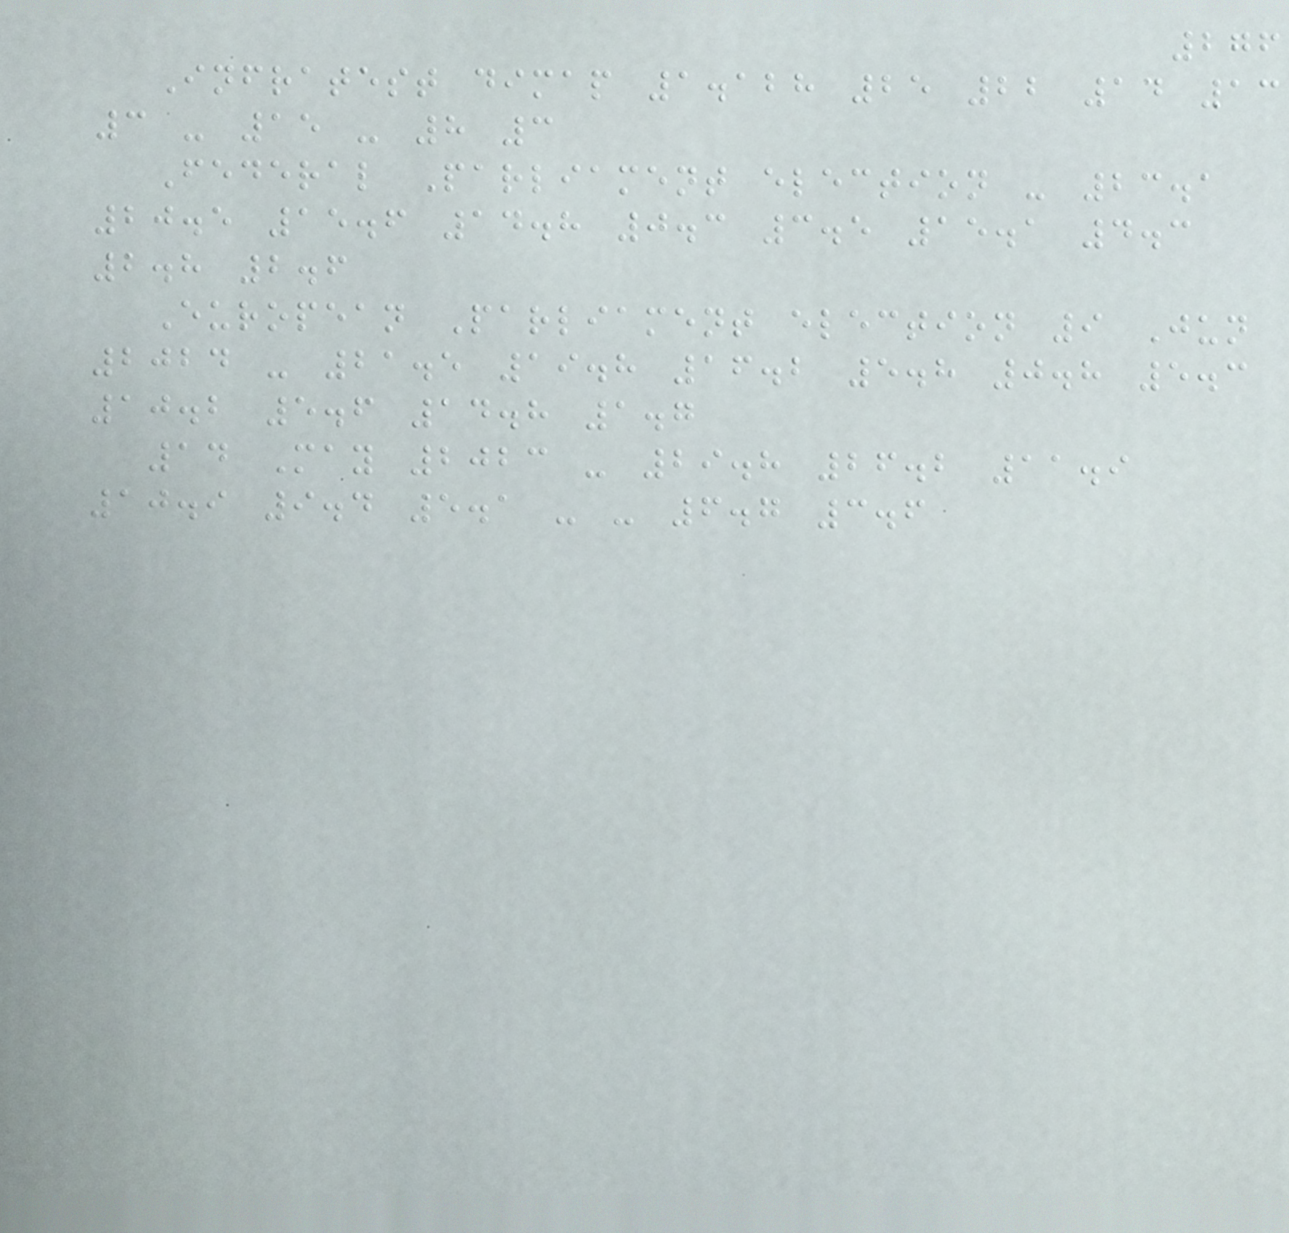276
Infratest dimap 1.128 25 22 14 13
3 - 15 - 8 3
Federal Parliament election - 23.1
20.5 15.6 14.8 0.3 3.5 15.1 4.3
2.8 2.6
European Parliament election 9 Jun
2024 - 21.5 19.8 16.2 5.8 0.8 5.3
10.2 5.6 14.8 1.7
14 May 2023 - 29.8 26.2 11.9
10.9 9.4 5.1 - - 6.7 3.6
